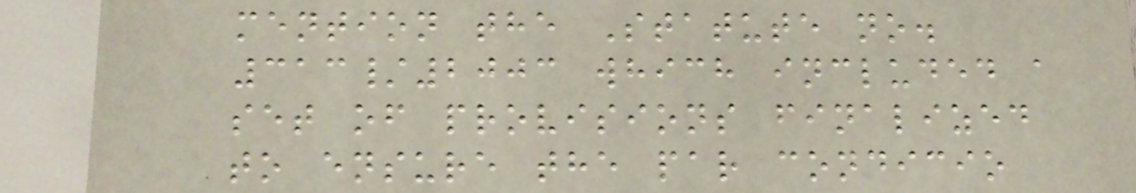mention the Statute no.
313/2003 which included a
set of provisions finalized
to ensure the par condicio
